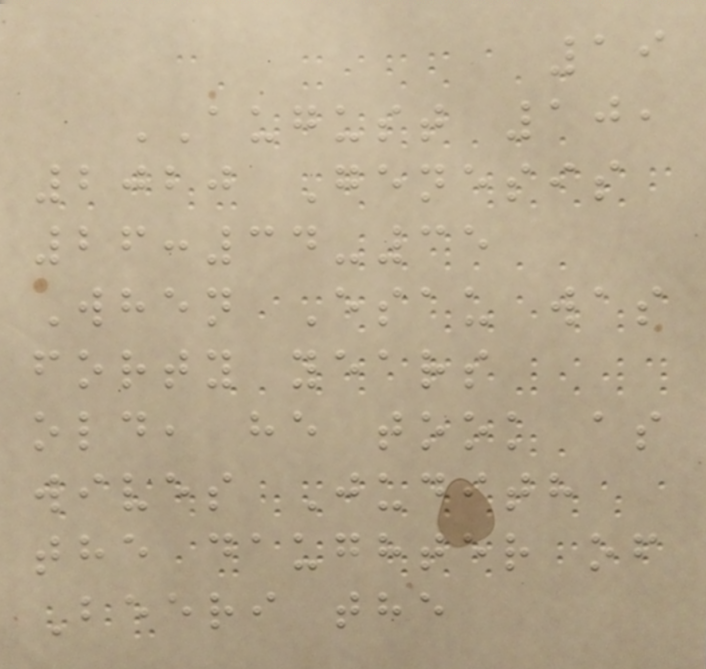19
AUGUST 10,
2020 Genesis
26:34-35
When Esau was
forty years
old, he took as
wives Judith
the daughter of
Beeri the
